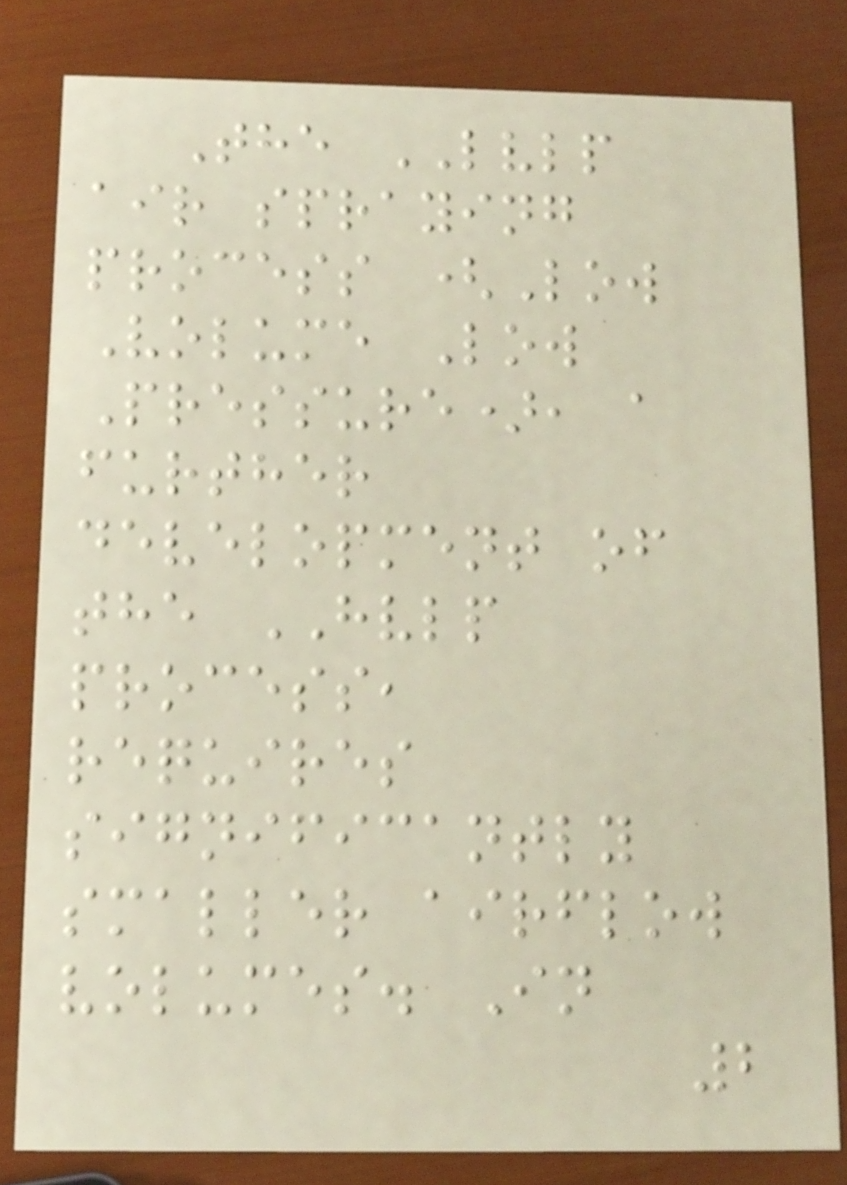The LVLP
air spraying
process (Low
Volume Low
Pressure), a
further
development of
the HVLP
process,
requires
significantly
smaller airflow
volumes. In
2
